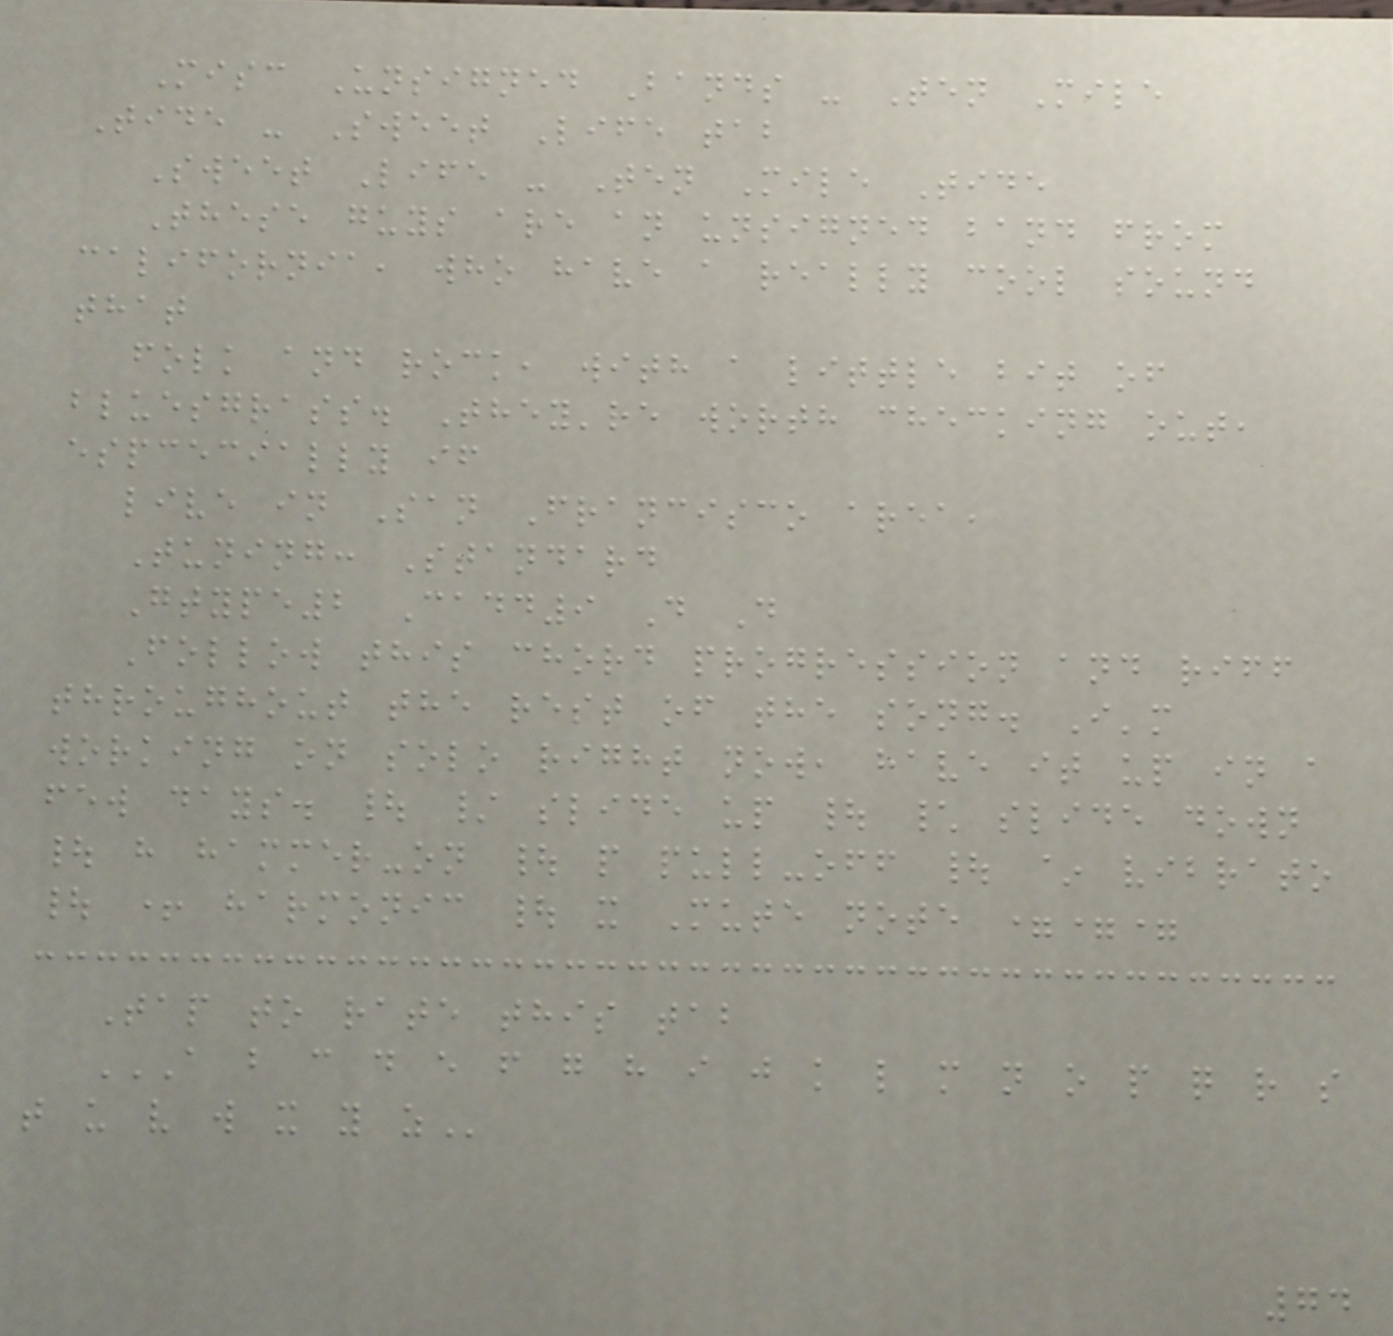Misc Unsigned Bands - Ten Mile
Tide - Sweet Life tab
Sweet Life - Ten Mile Tide
These guys are an unsigned band from
california, who have a really cool sound
that
folk and rock, with a little bit of
bluesgrass. They're worth checking out,
espcecially if
live in San Francisco area,
Tuning: Standard
Gtype2 Cadd9 D D
Follow this chord progression and riff
throughout the rest of the song. I'm
working on solo right now, have it up in a
few days. | / slide up | \ slide down
| h hammer-on | p pull-off | ~ vibrato
| + harmonic | x Mute note ===
Tap to rate this tab
A B C D E F G H I J K L M N O P Q R S
T U V W X Y Z
74
